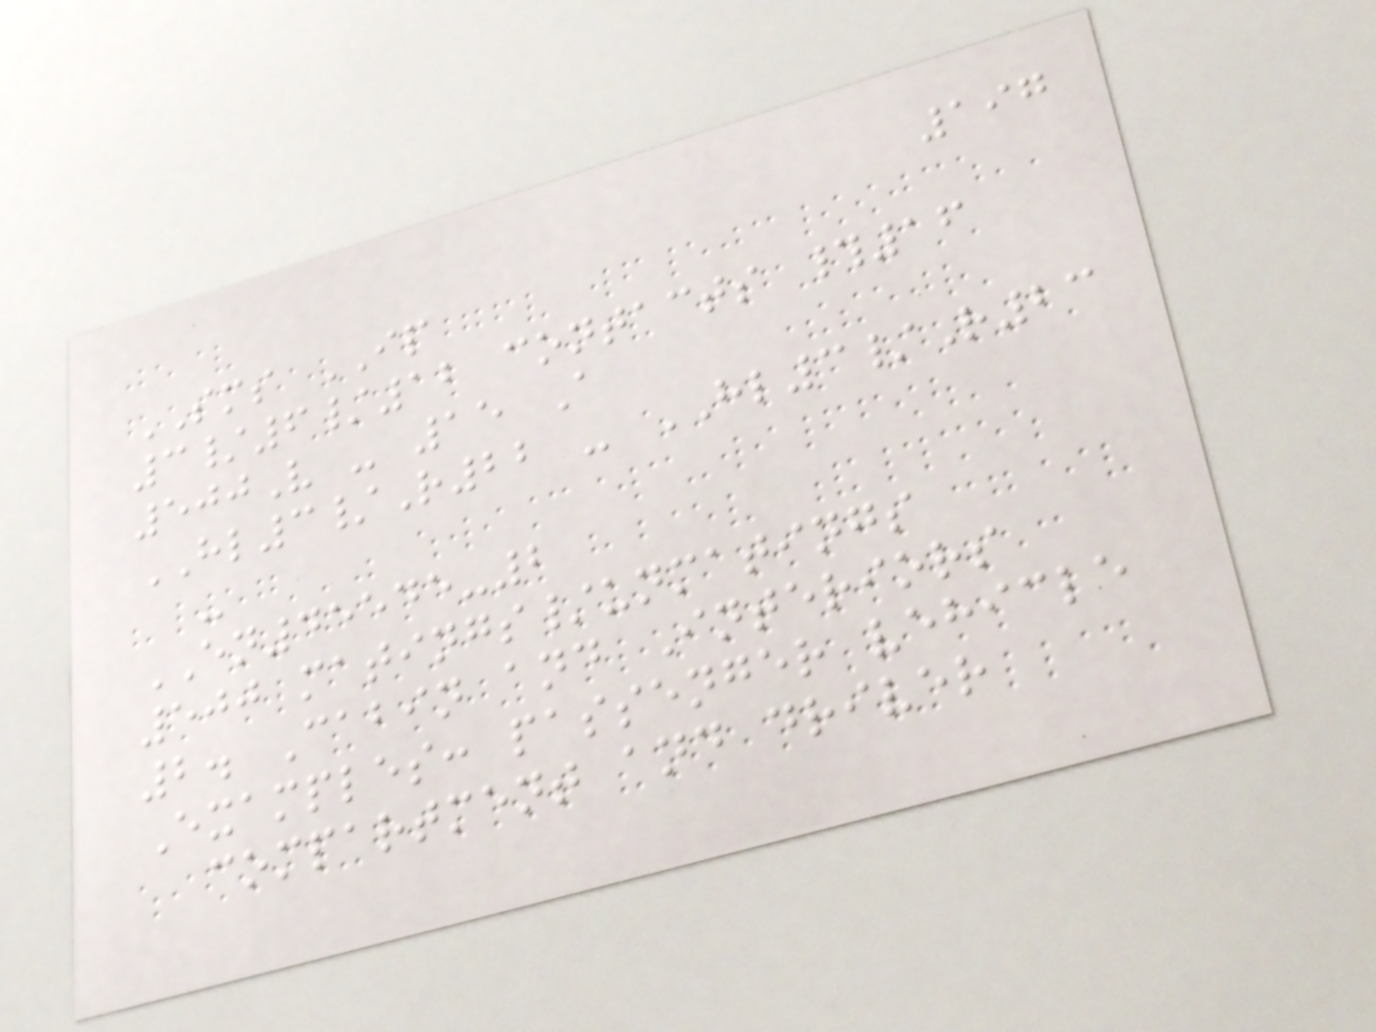197
SMS IP
3/6/12 contacts #16
500V - 15 A
HL3/R22 - HL3/R23
-
EN45545-2
500 matings/unmatings
2. Cabin and Interiors
Examples: passenger vehicle
compartment and driver
